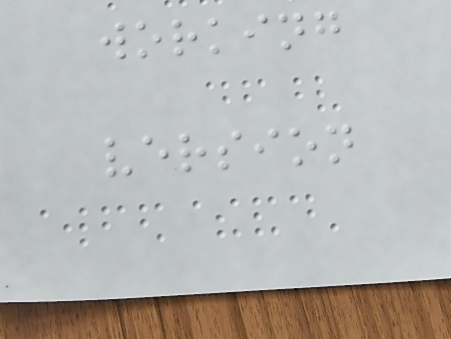working
version
